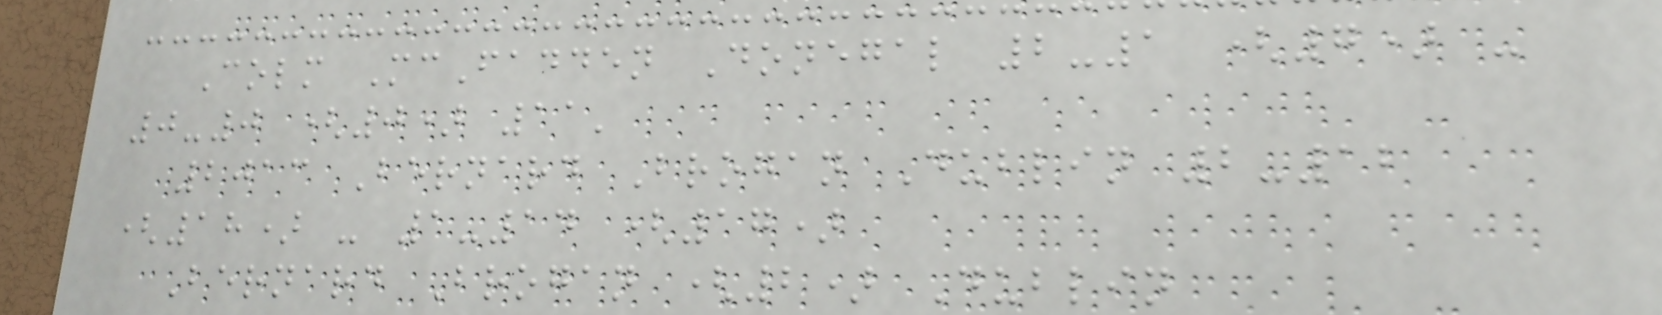Colm McFadden Donegal 2-1 (7) -
0-0 (0) 11'
2013 Bernard Brogan Dublin 2-12
(18) - 1-14 (17)
Bernard Brogan (2) Dublin
